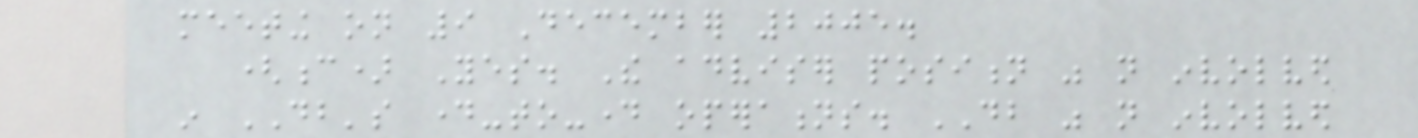meeting on 9 December 2005.
(c) Yes. The adviser position was not involved
in DB's day-to-day operations. DB was not involved
